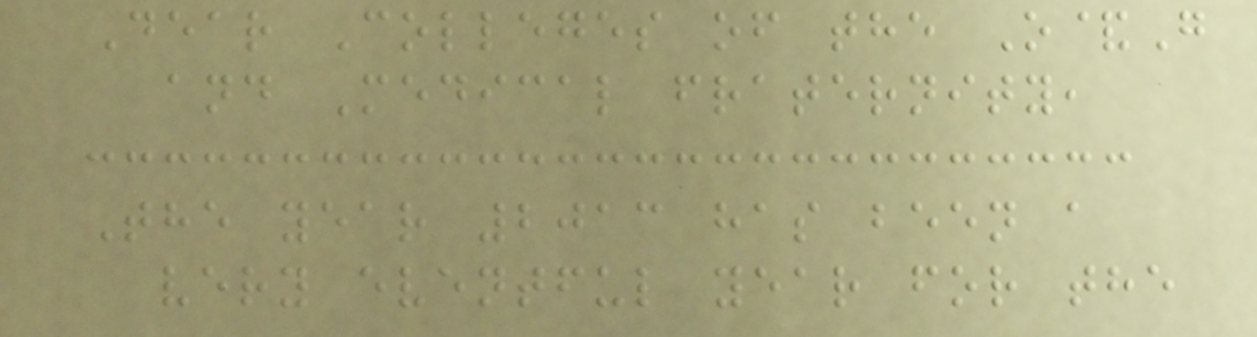Dear Colleges of the O&G
and Medical fraternity,
The year 2013 has been a
very eventful year for the
